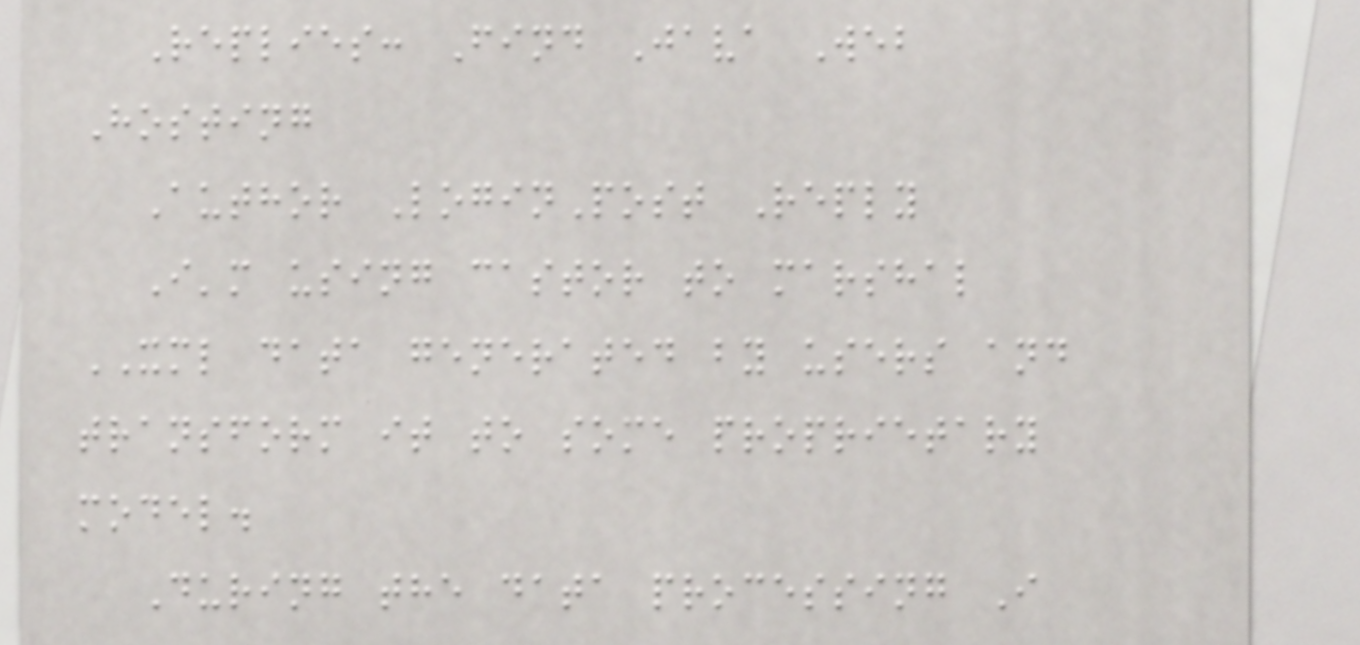Replies: Find Java Web
Hosting
Author LoginPost Reply
I'm using castor to marshal
XML data generated by users and
transform it to some proprietary
model.
During the data processing I
